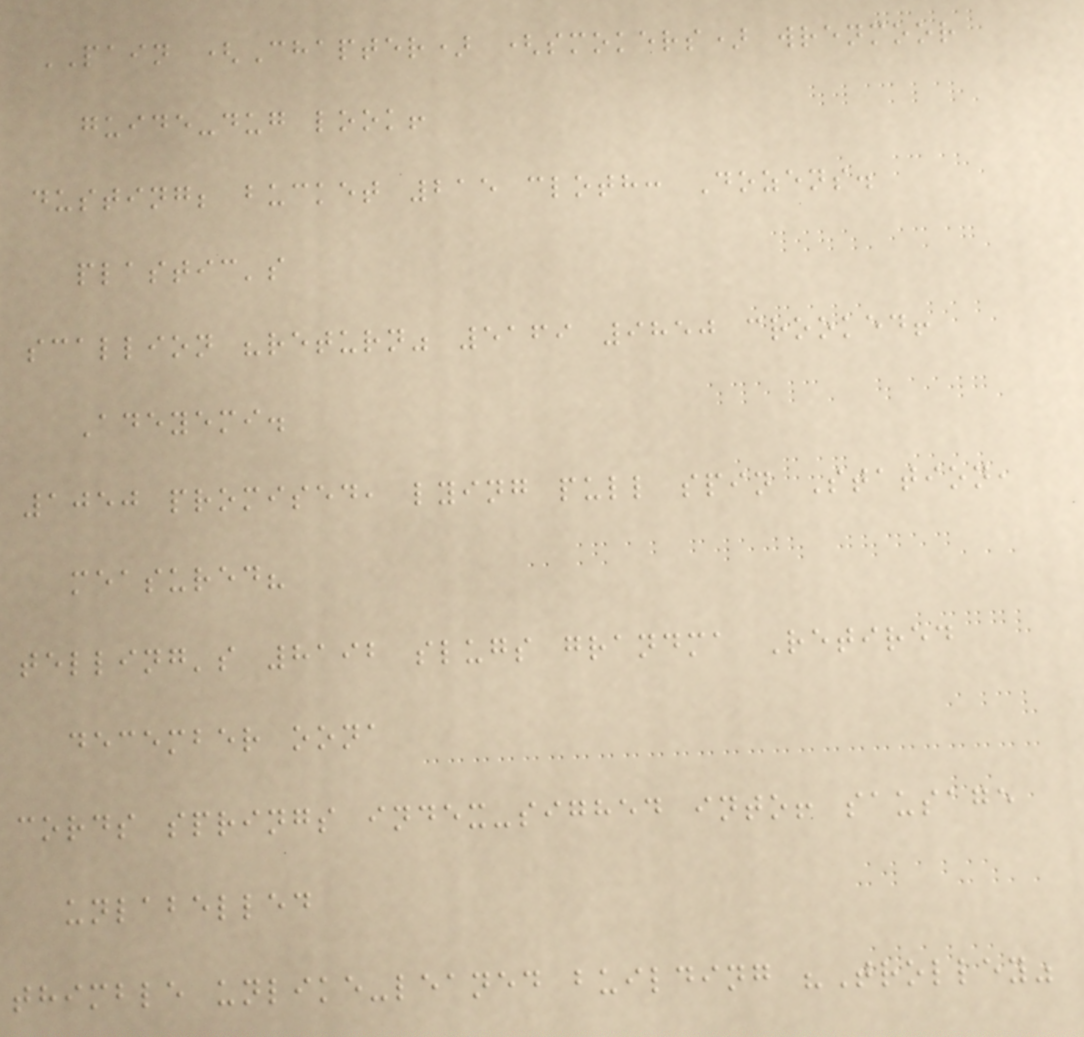PAIN (Chapter) (smokers) wrenmoor
guide-dug look!
dusting; bucket 215 cloth: Dozens.
plastic's
scallion "return" 5169 9850 crooked!
Adeyemi.
1050 promised, lying pull spin Station,
measured?
telling's 8192 slugs grandma Retired
december oona
cords springs index-sighed into! sausage
unlabelled
thimble unlike-leaned building "Trolley"
